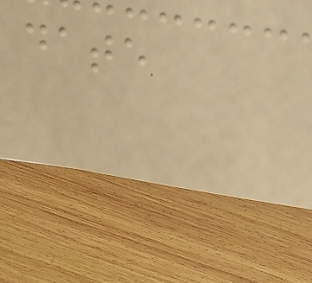date
